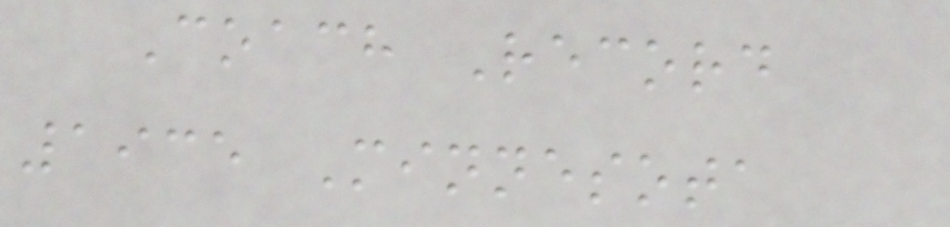Coach Record
1935 Minnesota
